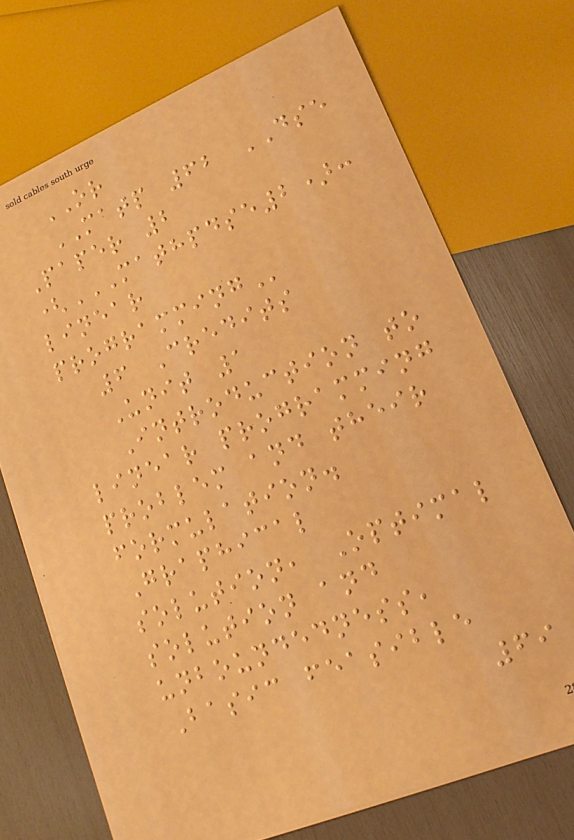OR
MATP 62 DSE
Paper 2
(MATHPDSE2):
LINEAR
PROGRAMMING
6 Credits
Unit 1
Introduction to
linear programming
problem and their
formulation.
Graphical
solution, Optimal
solution and
unboundedness,
Basic feasible
69
